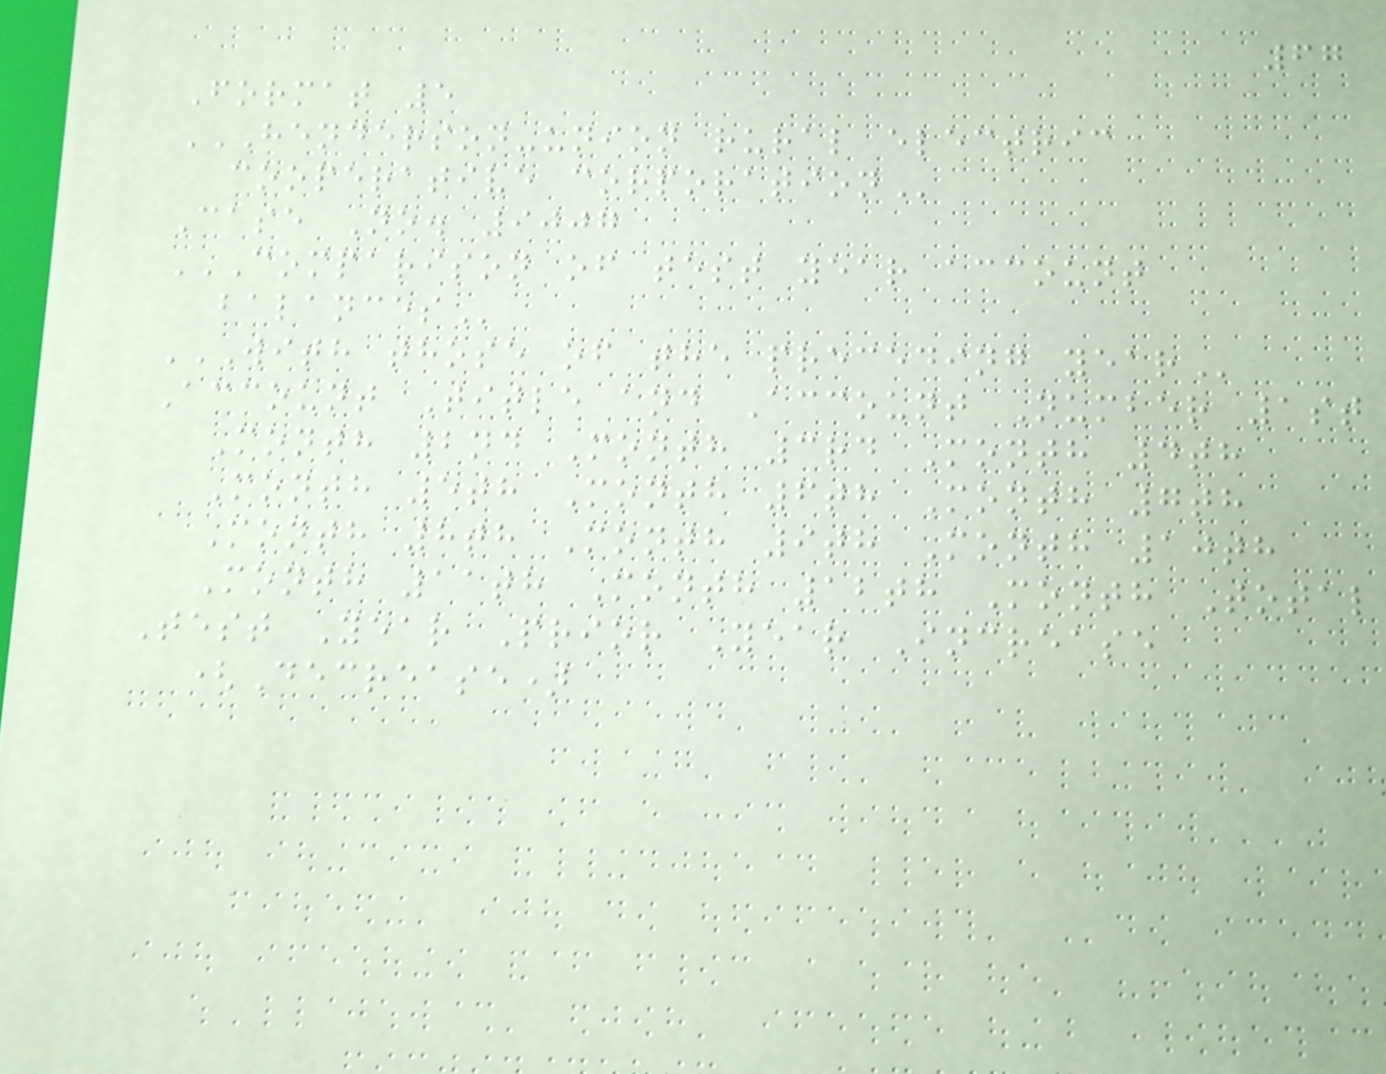67
Format 5
HENDERSON-UNION RURAL ELECTRIC
COOPERATIVE CORPORATION
Case No. 9007
COMPARISON OF TEST YEAR ACCOUNT
BALANCES
WITH THOSE OF THE PRECEDING YEAR
Account Title and Account Number 1st
Month 2nd Month 3rd Month 4th
Month 5th Month 6th Month 7th
Month 8th Month 9th Month 10th
Month 11th Month 12th Month Total
Test Year Prior Year Increase
(Decrease)
